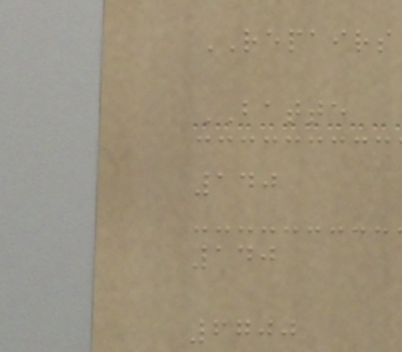REPAIRS
BATTE
140
140
6700
